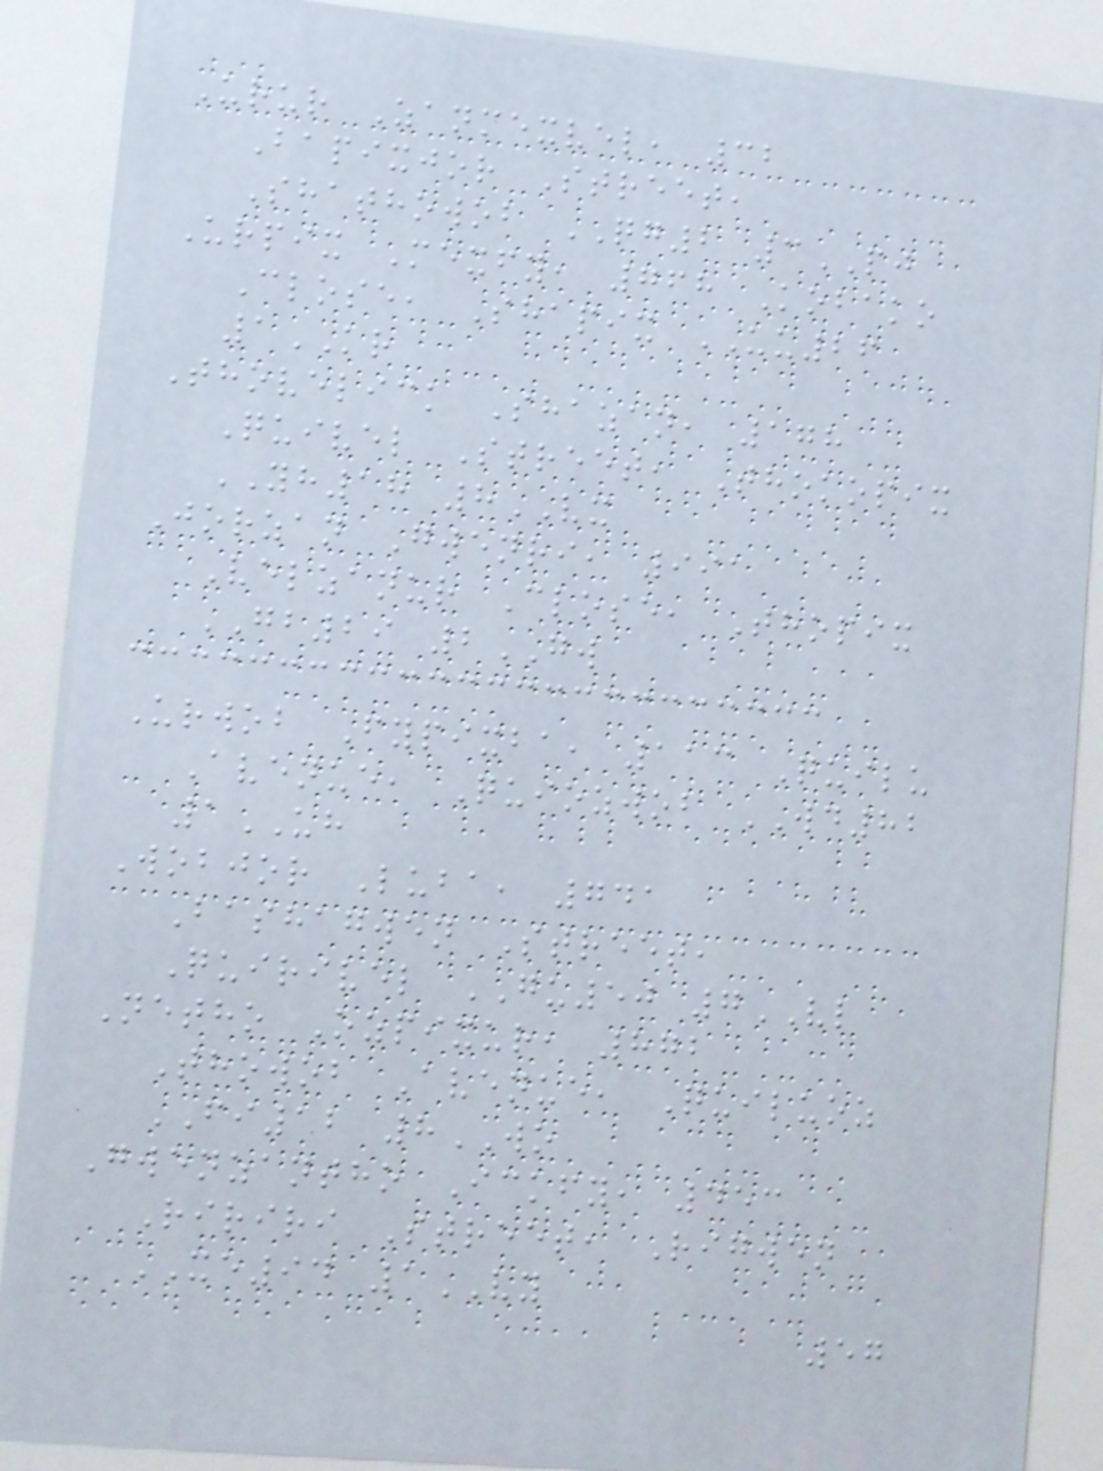Urur Zanmexvel, 32
Bapixjor Street,
Shathowob QG2 3PJ
Urpix Mexfy, 768 Kobako
Close, Shapix UU26
1KR
Thovelick Shazan, 178
Quivel Street, Thokopix
YH18 8VX
Jorzan Gwenri, 991
Velzanur Close, Thopix
GB29 2GW
Urwob Fypixba, 113 Quilu
Avenue, Quiozwob WD82
1UH
Wobjor Luba, 741
Bashagwen Street,
Quirivel GU50 7VL
Netho Ozpixur, 872
Thowob Avenue, Quiluoz
FI12 8WO
Gwenzantho Ickfy, 453
Ririri Street, Rigwen
XE94 1VY
57
